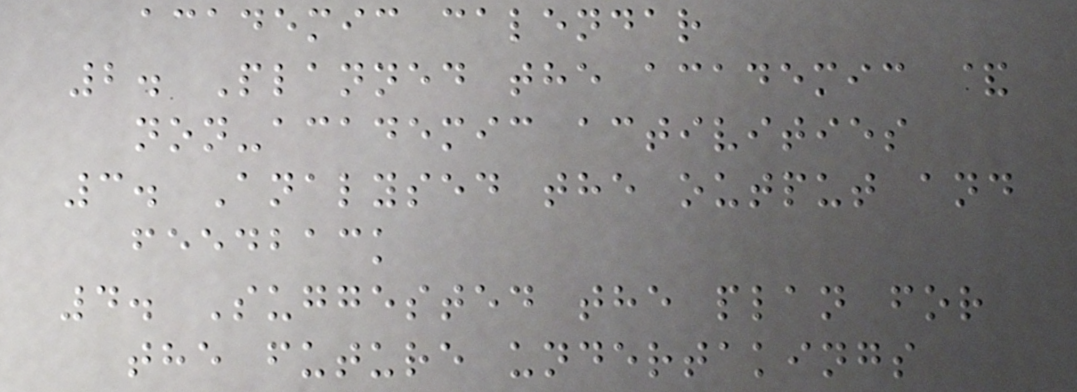academic calendar
2. Planned the academic &
non-academic activities
3. Analysed the output and
feedback
4. Suggested the plan for
the future undertakings
